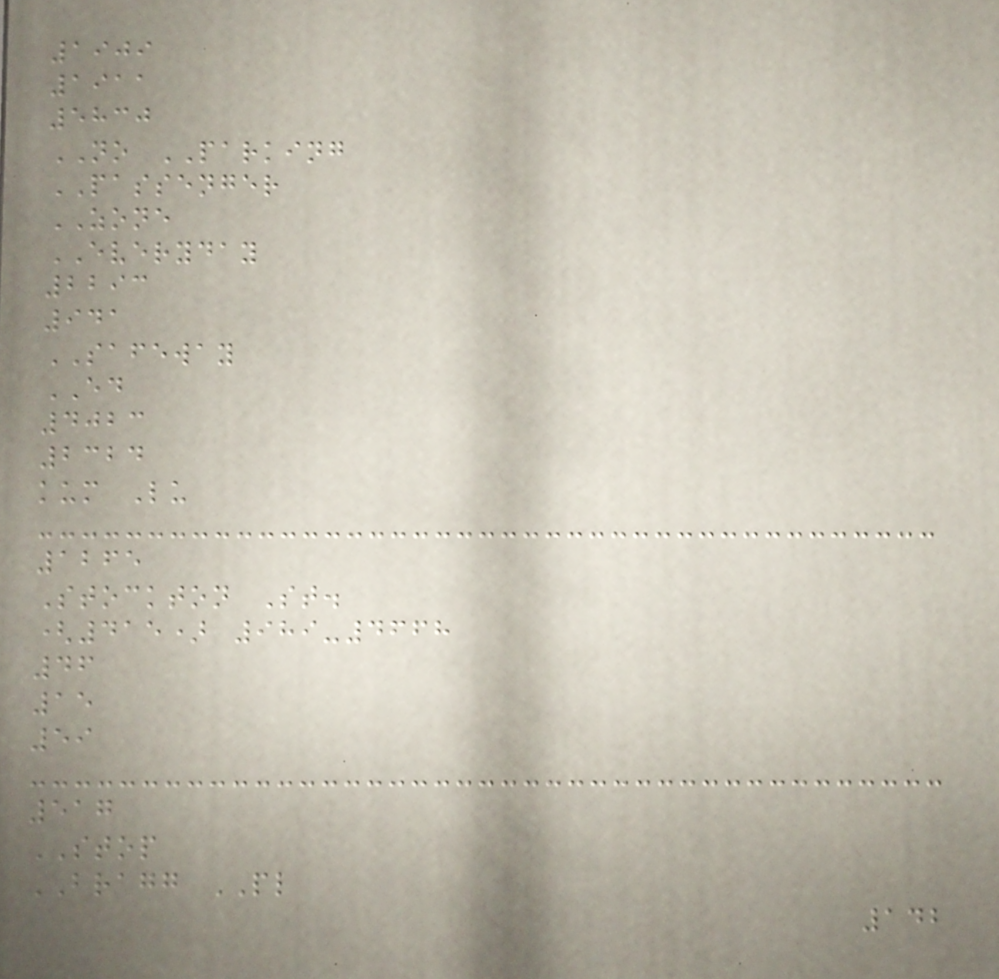1909
1911
5830
NO PARKING
PASSENGER
ZONE
EVERYDAY
2293
941
SAFEWAY
ED
4023
2324
kum Lu
1265
Stockton St.
(415) 989-4668
46
15
59
517
STOP
BRAGG PL
142
